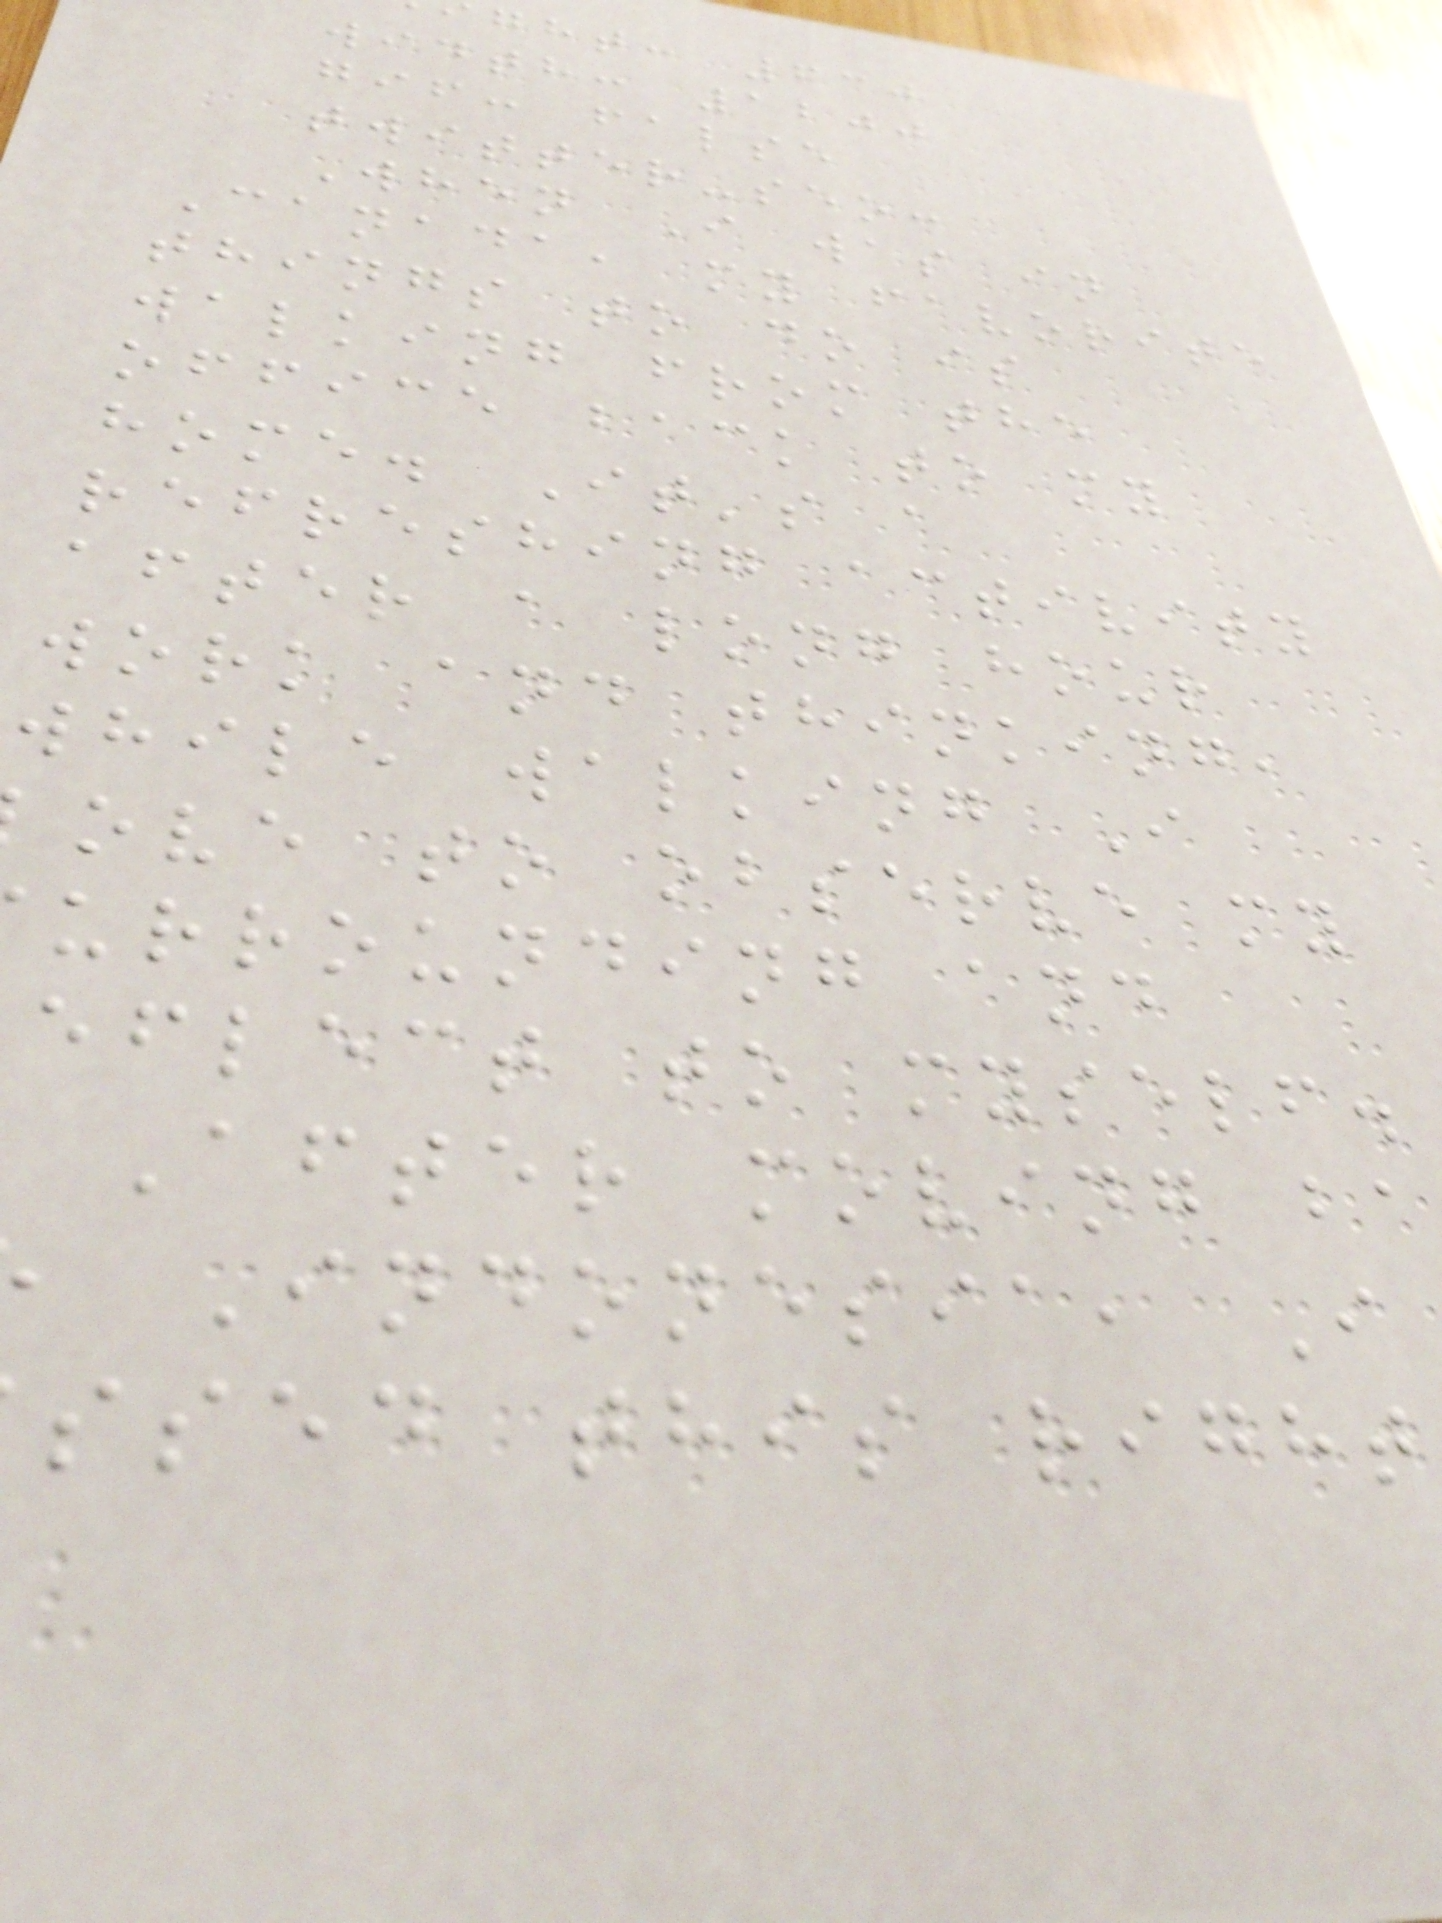ght: 630
width: 1200
gif: false
twitter-seo:
When I was in
Canada, my favorite
things to do is
walking from the
office back to my
home. It's a
refreshing activity
after a long hour
work and thinking,
while walking I
ove to observe my
urrounding and
eflect to myself.
After moving ba
Indonesia, I
ssed this right
